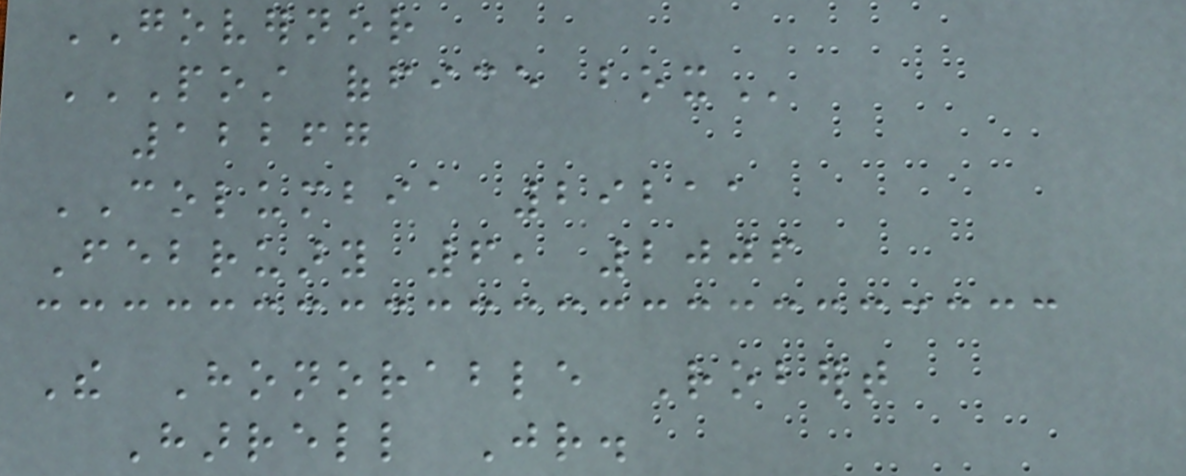GOVERNOR
POST OFFICE BOX
12267
COLUMBIA 29211
February 6, 2006
The Honorable Robert
Harrell Jr.
